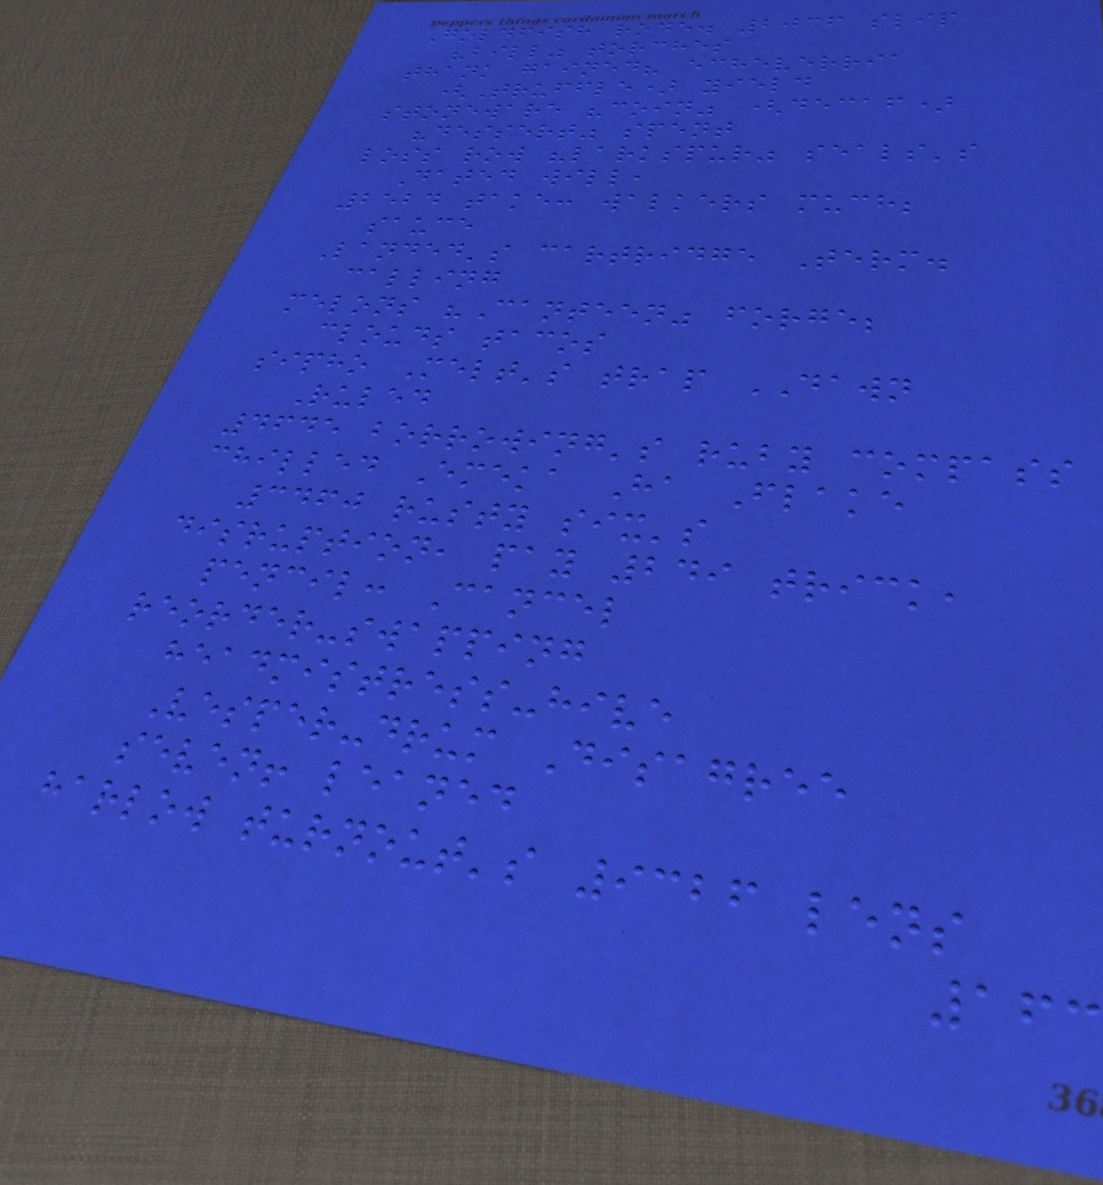Goldfish rode. 2036 slip
"bill" torches
thank gained? echeverria
(Truffle) yield
stoneware "coin" (decaf)
"dessert" spent
loss row "larkspur" seals's
Dated will,
2524 take: walkers much;
sauce
Landed's cartridge Term.
calling
melons "Canteen" forge;
clouds tacos
sipho Melt's trap DAWN
Ruled
4645 borrowing's ruby compass
chilled Emeka Ha Flake
3460 rusty six's
disruption, pay 249 trick,
pencil: Cancel
reorder-swapping
headmistress-hive
Vesper-drum Disagree
seven! leaned
harlow turnout's 9326 lens
163
